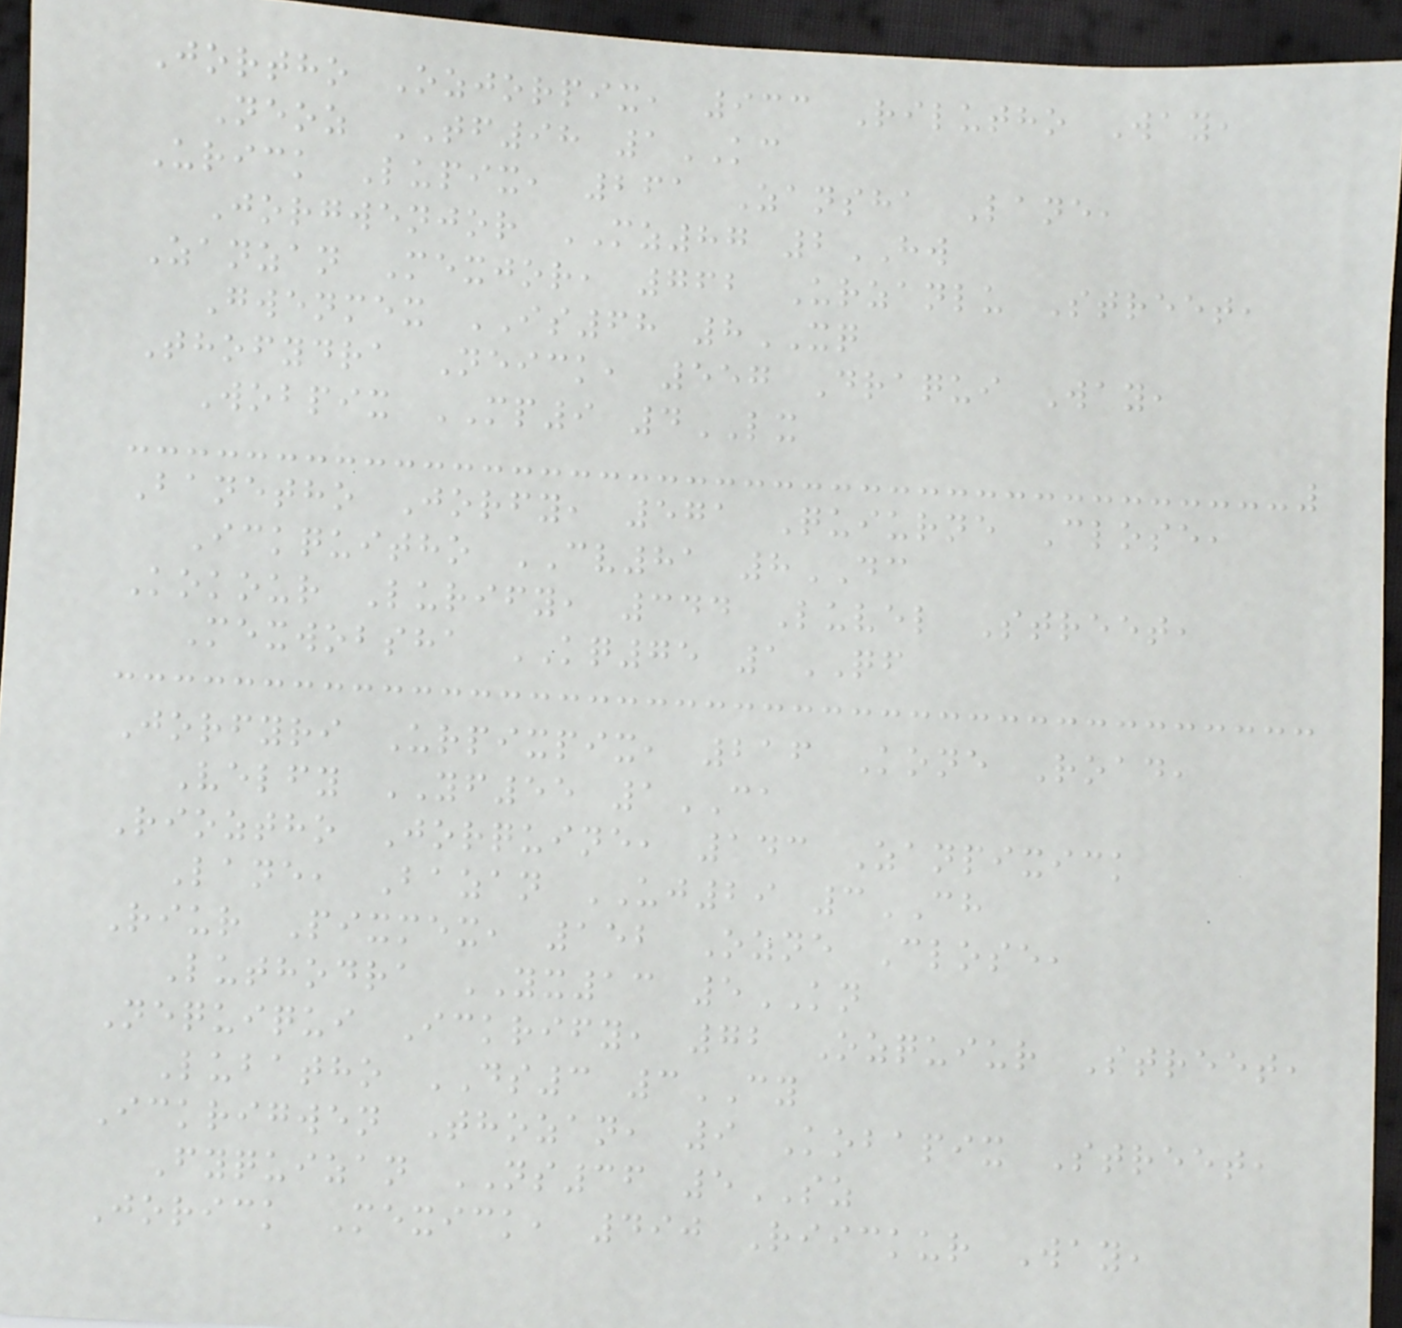Jortho Ozjorpix, 933 Rilutho Way,
Neoz TF98 1KC
Urick Lupix, 261 Zansha Lane,
Jorgwenjor MZ87 2HW
Zanzan Mexjor, 762 Urzanlu Street,
Gwenmex IS68 8XQ
Thofydra Neick, 557 Draqui Way,
Wobpix MP9 4LX
Banetho Jorfy, 571 Quiurne Close,
Ickquitho CV81 8DC
Kokour Lurify, 344 Luvel Street,
Mexwobsha KQ75 1QF
Jorfyri Urpixpix, 216 Kone Road,
Velfy YF55 1CA
Rioztho Jorquine, 143 Zanpixick
Lane, Bazan UJ29 3CH
Riur Pixmex, 152 Ozne Close,
Luthodra YX13 5KN
Nequiqui Ickrify, 72 Ozquiur Street,
Lubatho DS3 3CY
Ickrigwen Thozan, 9 Kobapix Street,
Fyquizan NS36 5SZ
Jorick Mexick, 490 Riickur Way,
